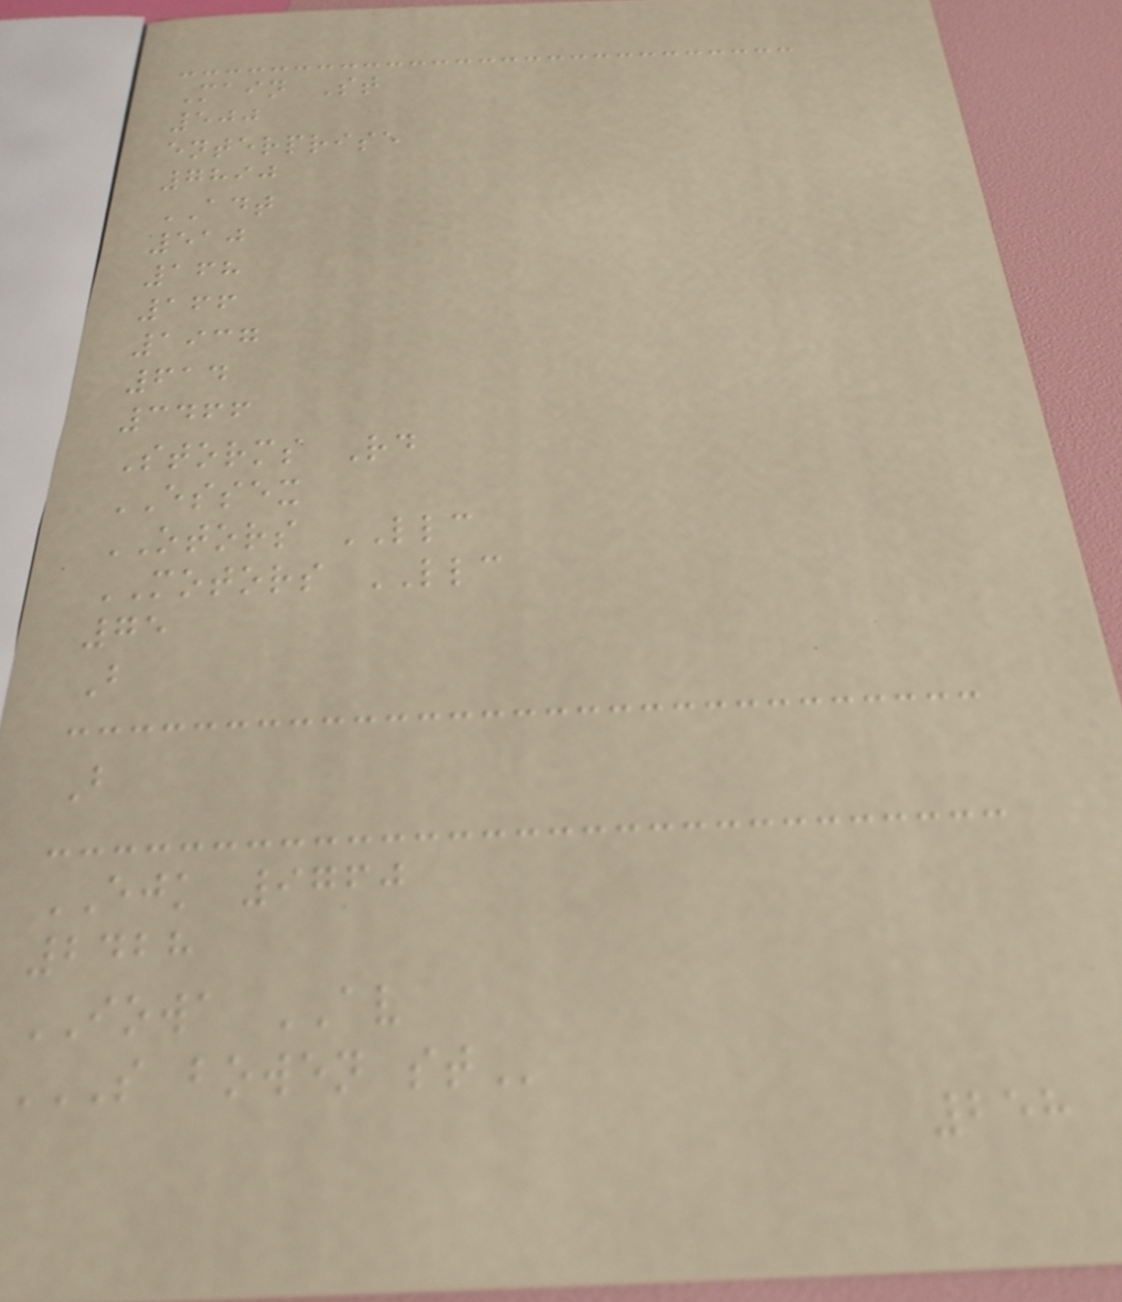Main St
500
enterprise
7890
ADT
510
168
166
1937
614
3466
Storms Rd
ESSEX
OTORS LLC
MOTORS LLC
75
B
B
EJK 9760
2428
IOWA AV
S BOWEN ST
258
